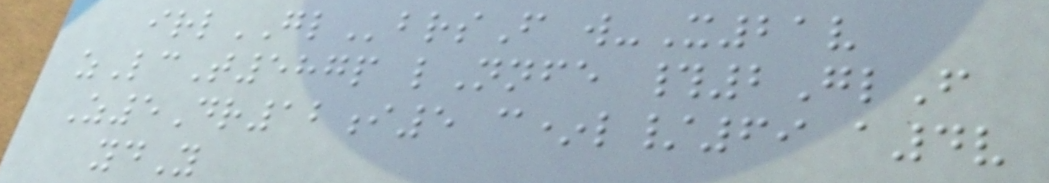irlGLbrsF w-X21v
zLcT587p lNnfe #2GlF
Z5Dr12i5 c*l/69 a4v
ydY
